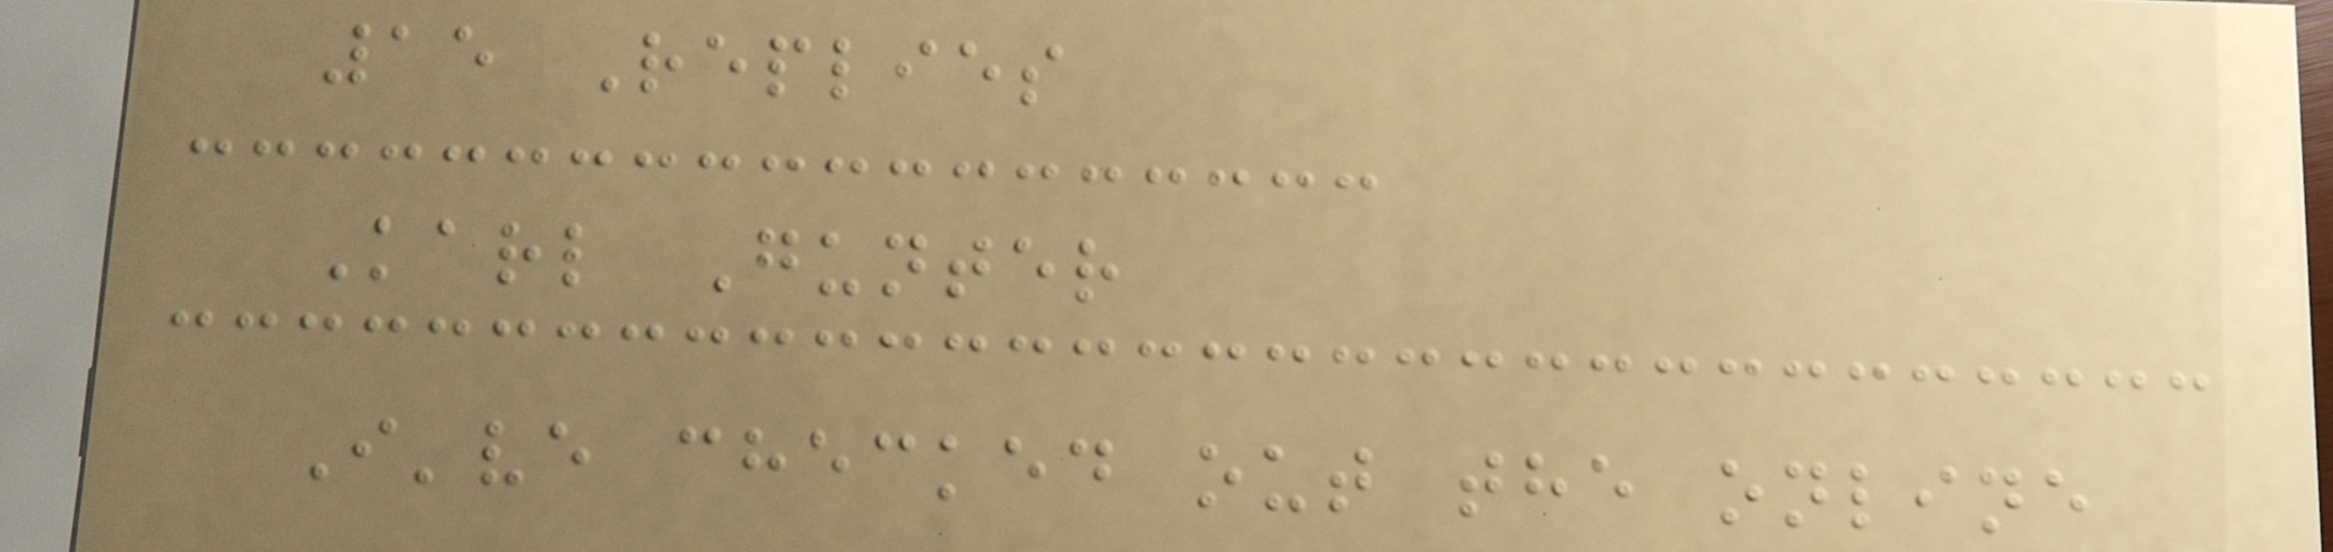15 Replies
Karl Gunter
I've checked out the online
